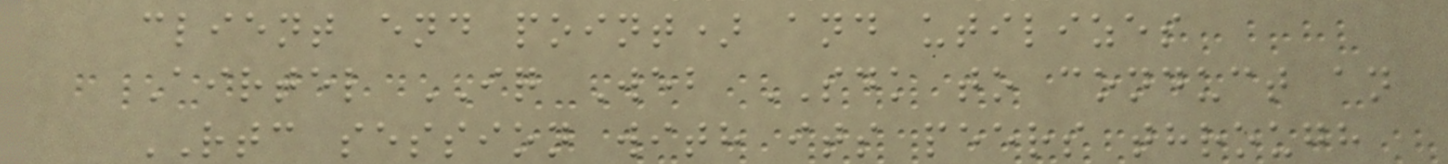client end point) and utilizes
Airtel IQ Web SDK to conduct an
RTC session with its peers through
